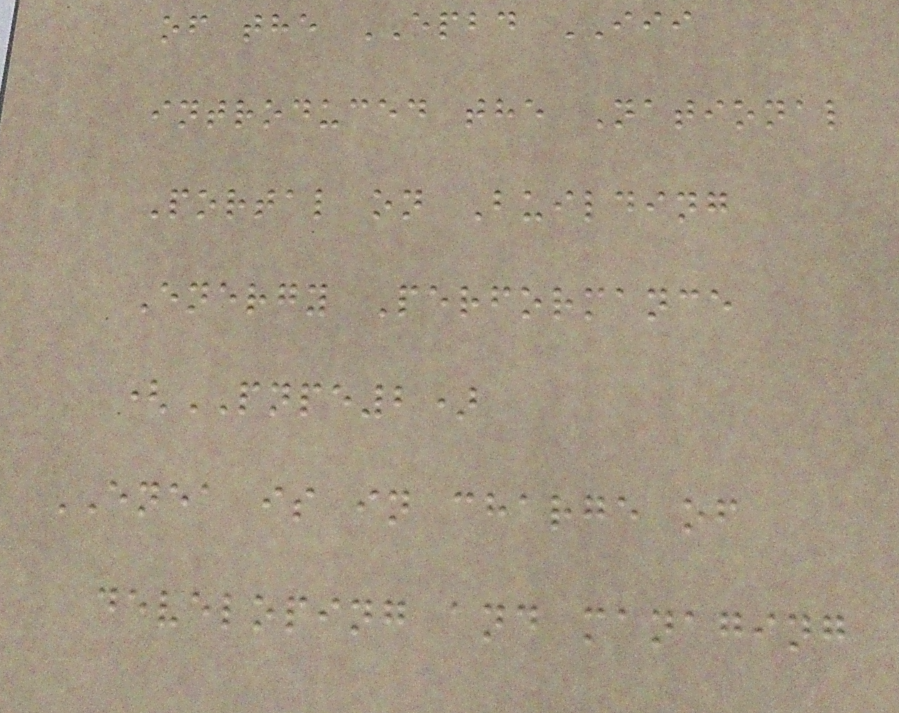of the EPBD III
introduced the National
Portal on Building
Energy Performance
(PNPE2)
ENEA is in charge of
developing and managing
